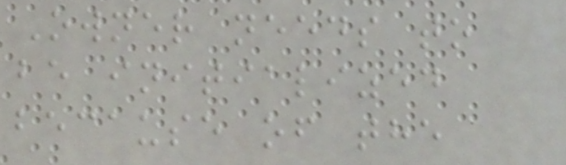Owner needs to
be initialized
because of the
